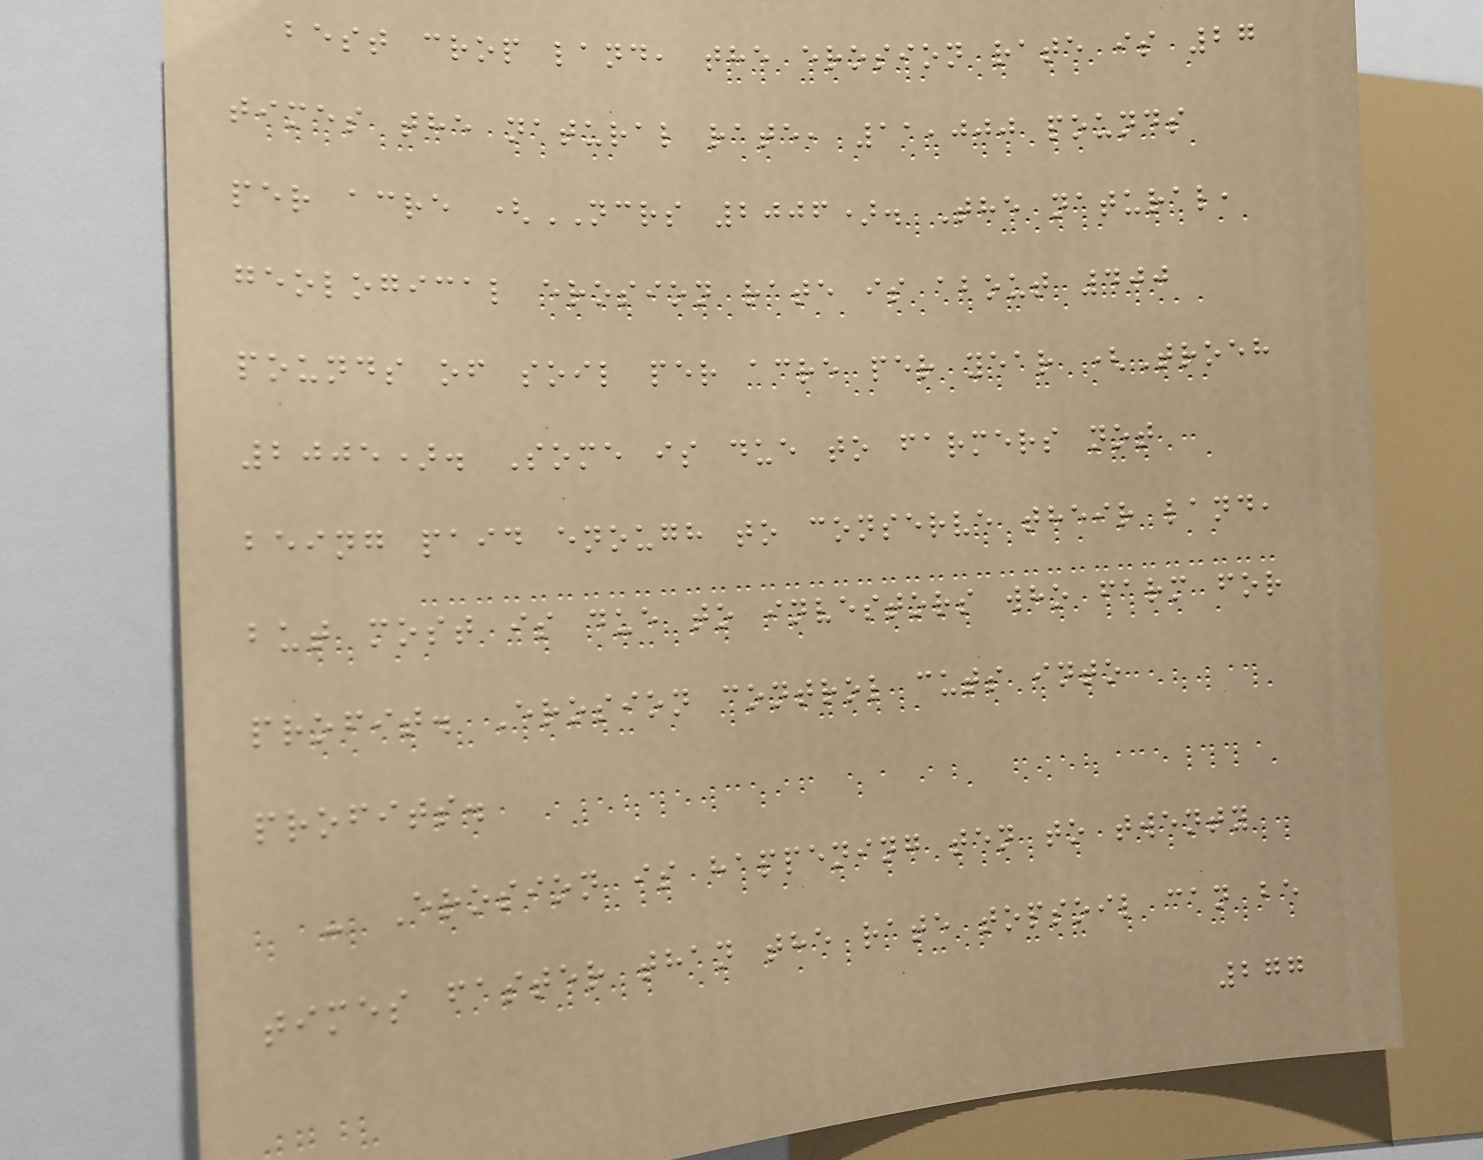best crop land, the erosion rate is 27
times the natural rate, 11,000 pounds
per acre (NCRS 2006). The natural,
geological erosion rate is about 400
pounds of soil per acre per year (Troeh
2005). Some is due to farmers not
being paid enough to conserve their land,
but most is due to investors who farm for
profit. Erosion control cuts into
profits.
- Erosion is happening ten to twenty
times faster than the rate topsoil can be
277
